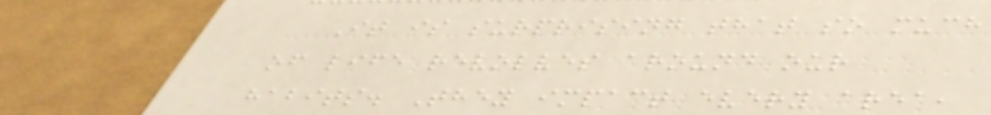It is surprising that so much
of life revolves around our
habits. They impact every area,
